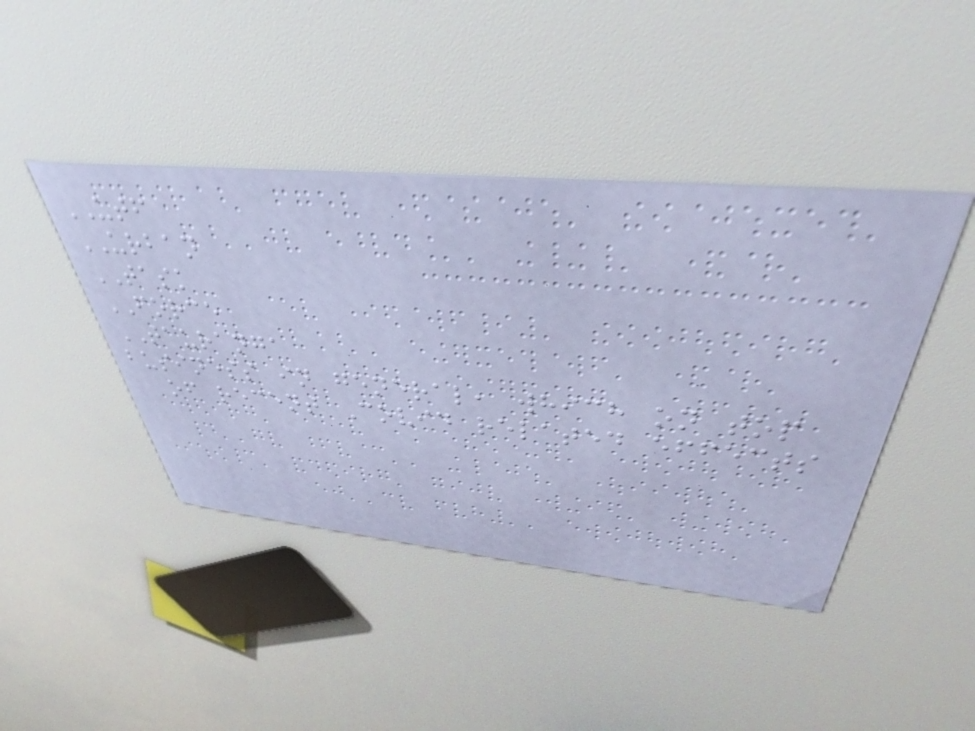UTF
URBAN
TASK
FORCE
TAURANGA
business in general, which on top
of recent Covid related effects
